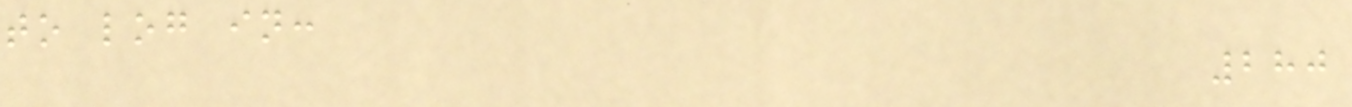to log in:
280
